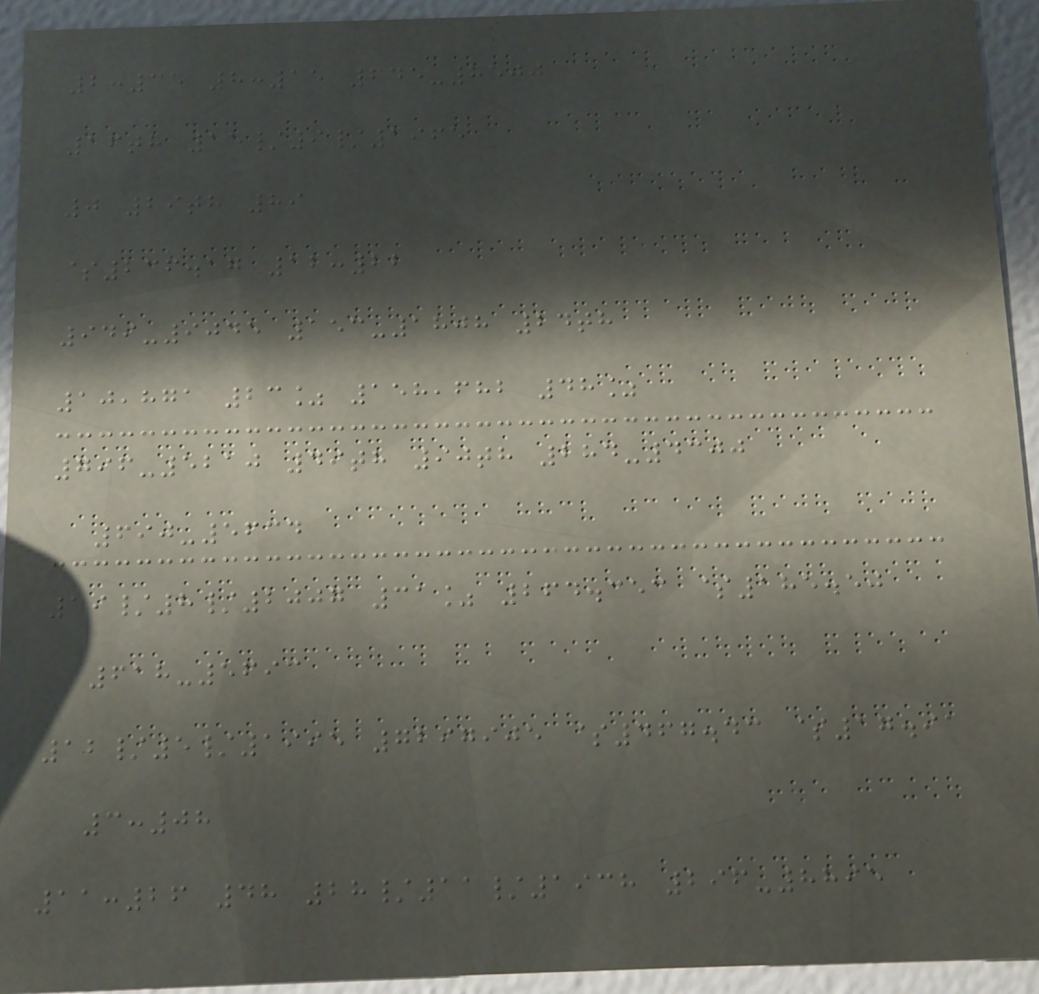2:35 8:15 645-8500
16th 15/9/1965
0 29th 89
$236.17 12:22
949-9045 153-1808 24th
10,871 23% 158,682 48%
796-5210 49th 90th 284-4300
690-5634
19/8/2007 31% 264.353 $185.50
618-5693
12/5/1995 7297905 $467.43 $17.91
3:08
11:26 48 28/11/1938 296-8895
